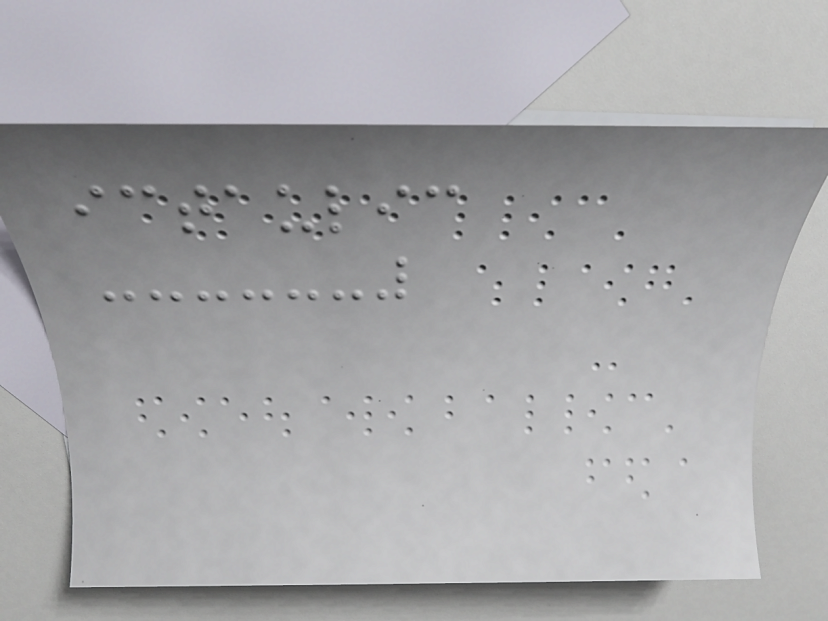ictaulic
